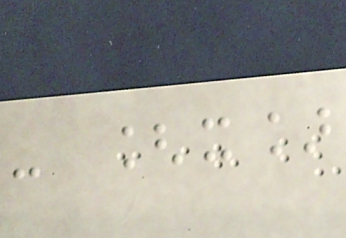- [x]
